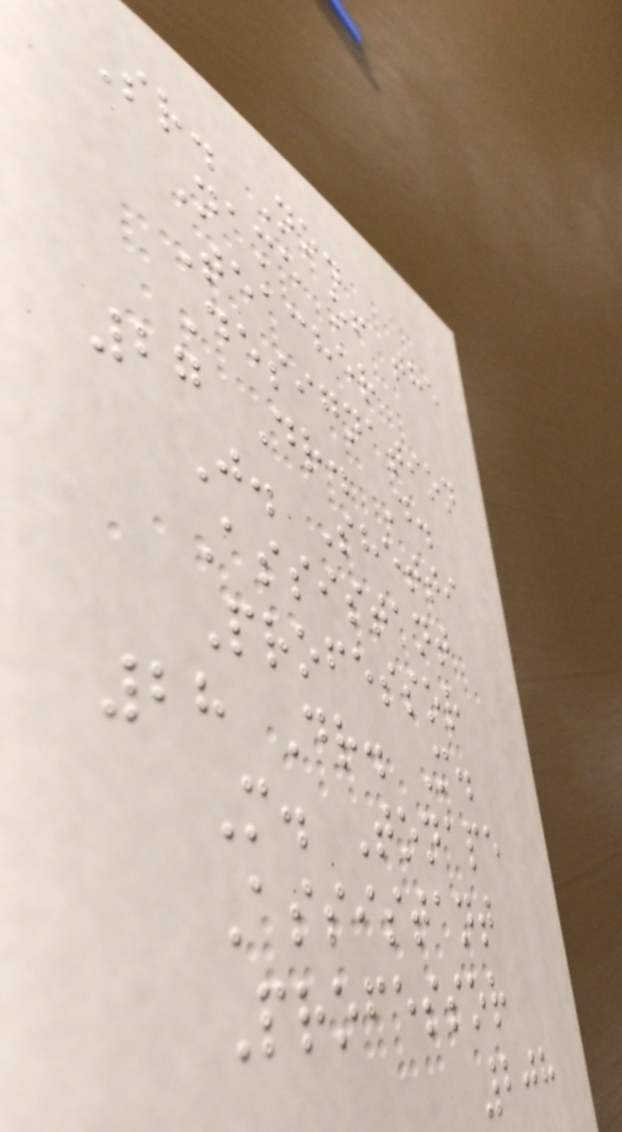Sr. No.
Name of the
Teacher
Designation
27 Dr. D.
J. Shetti
Assistant
Professor
28 Dr. M.
M. Tonape
Assistant
Professor
208
